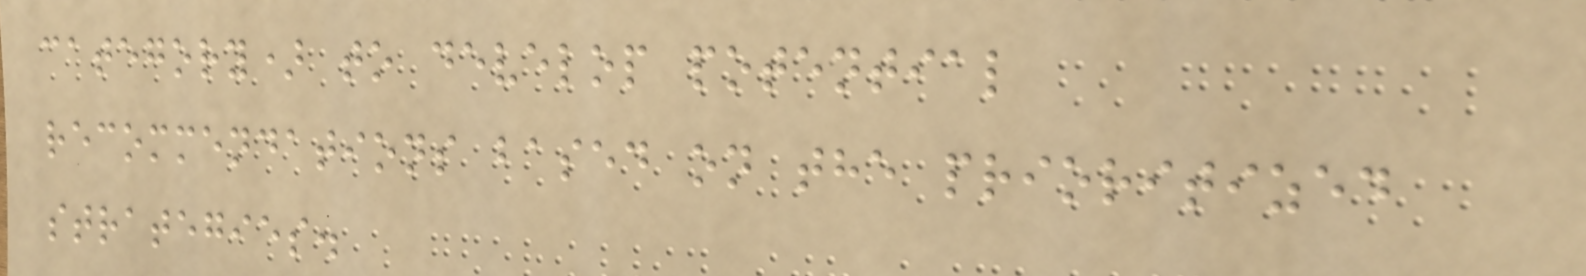category) to develop potential
recommendations based on the prioritized
strategies.
